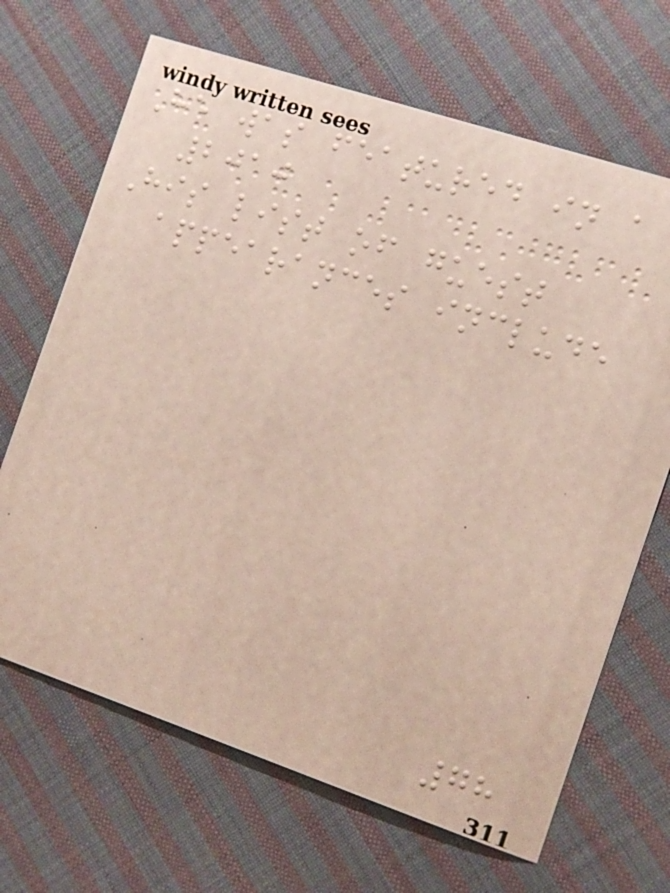He was featured in a
2010
His list of guest
appearances include
78
